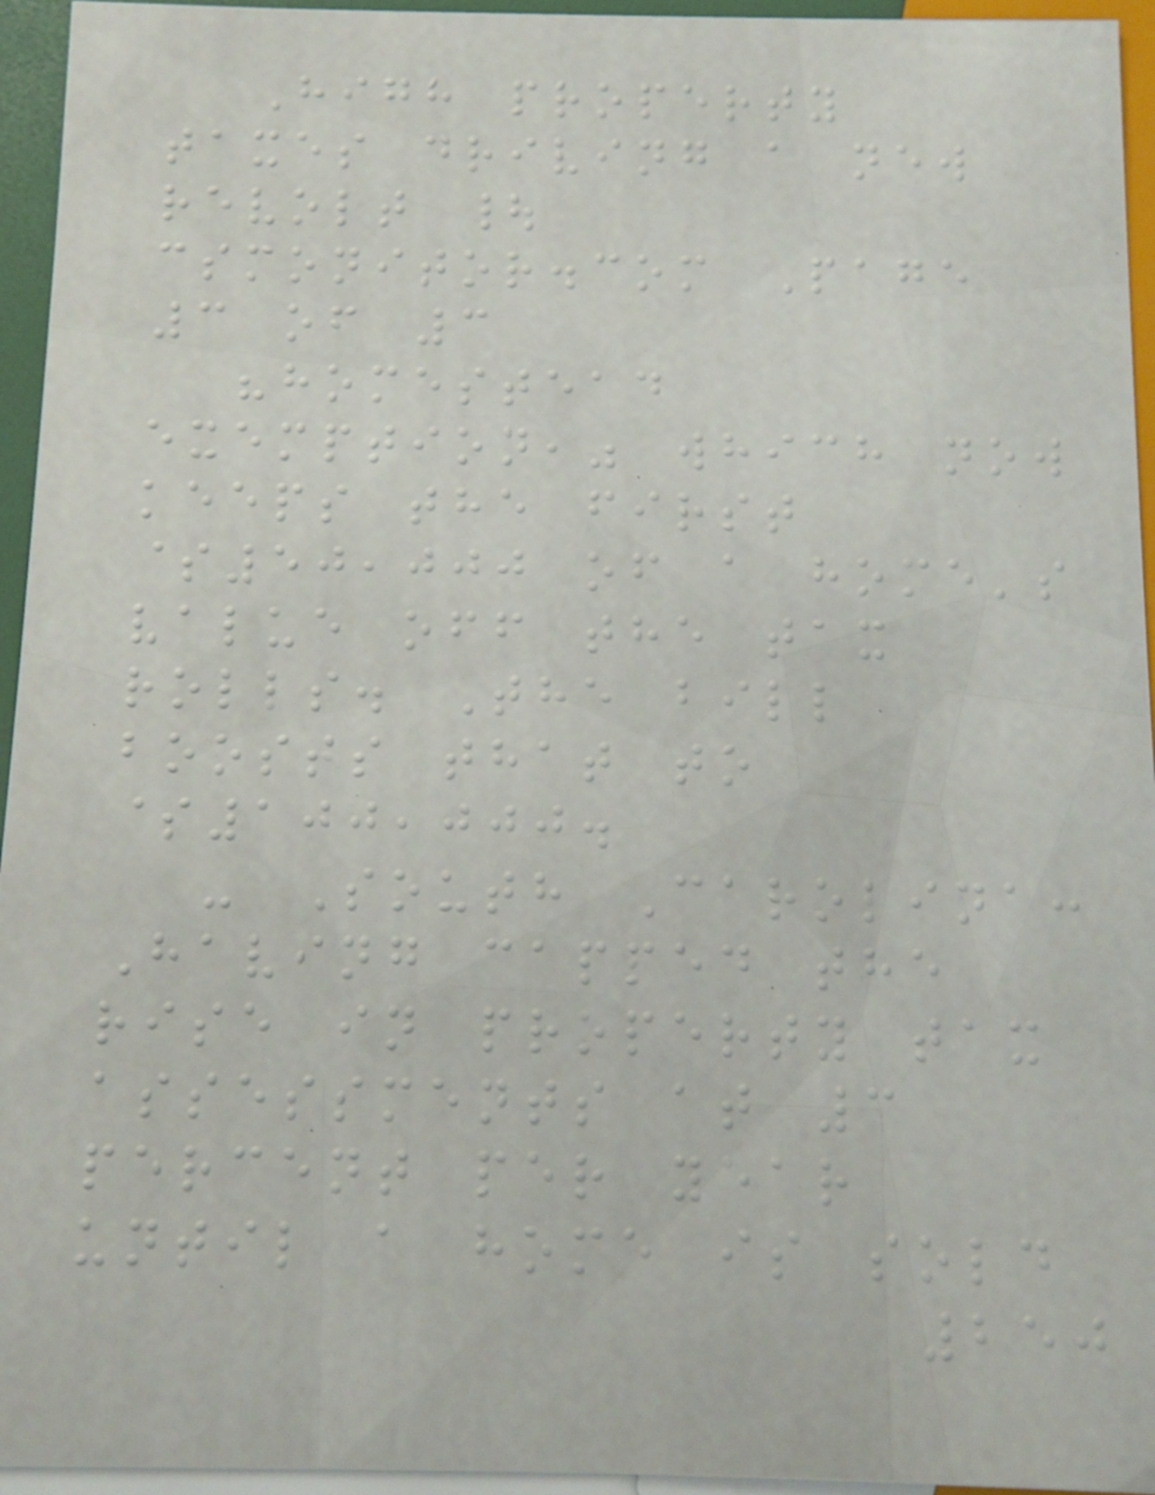High property
taxes driving a new
revolt |
csmonitor.com Page
3 of 3
"homestead
exemption," which now
keeps the first
$50,000 of a home's
value off the tax
rolls. The bill
boosts that to
$100,000.
- South Carolina:
Having capped the
rise in property tax
assessments at 3
percent per year
until a home is sold
250
